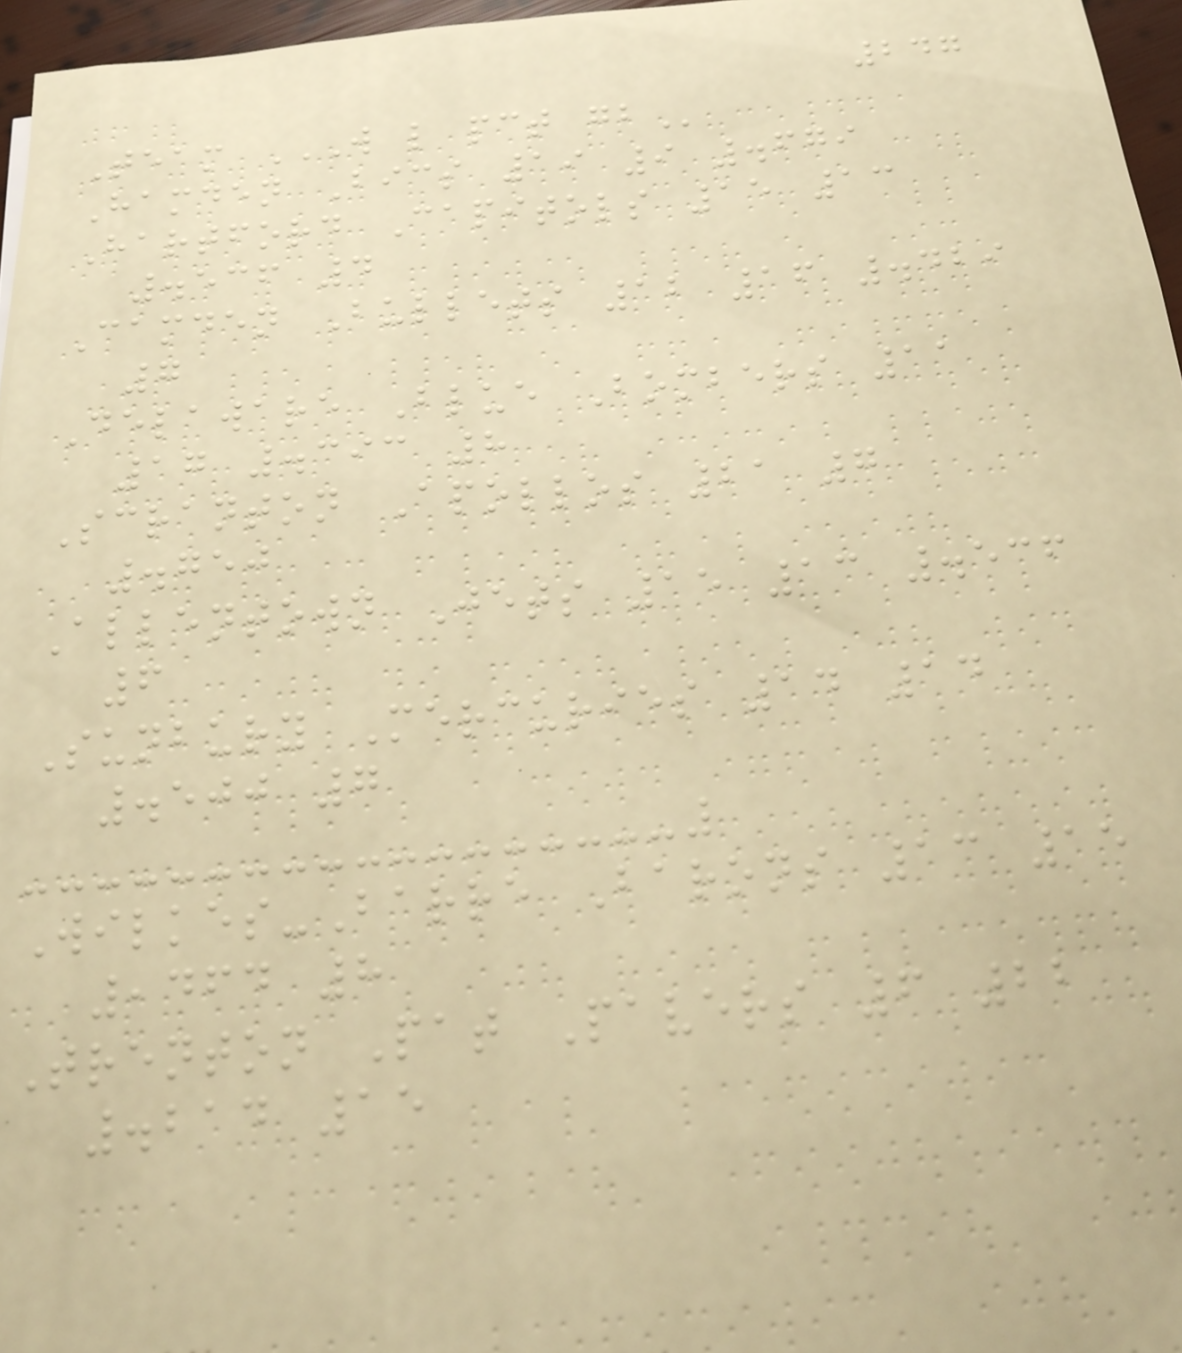247
Team W L PCT GB
Hamden Bics 19 9 .679
Hartford Capitols 15 13
.536 4
Camden Bullets 12 16 .429
7
Delaware Blue Bombers 11
17 .393 8
Scranton Apollos 21 7
.750
Allentown Jets 15 13 .536
6
Sunbury Mercuries 14 14
.500 7
Wilkes-Barre Barons 13 15
,464 8
Trenton Pat Pavers 6 22
.214 15
